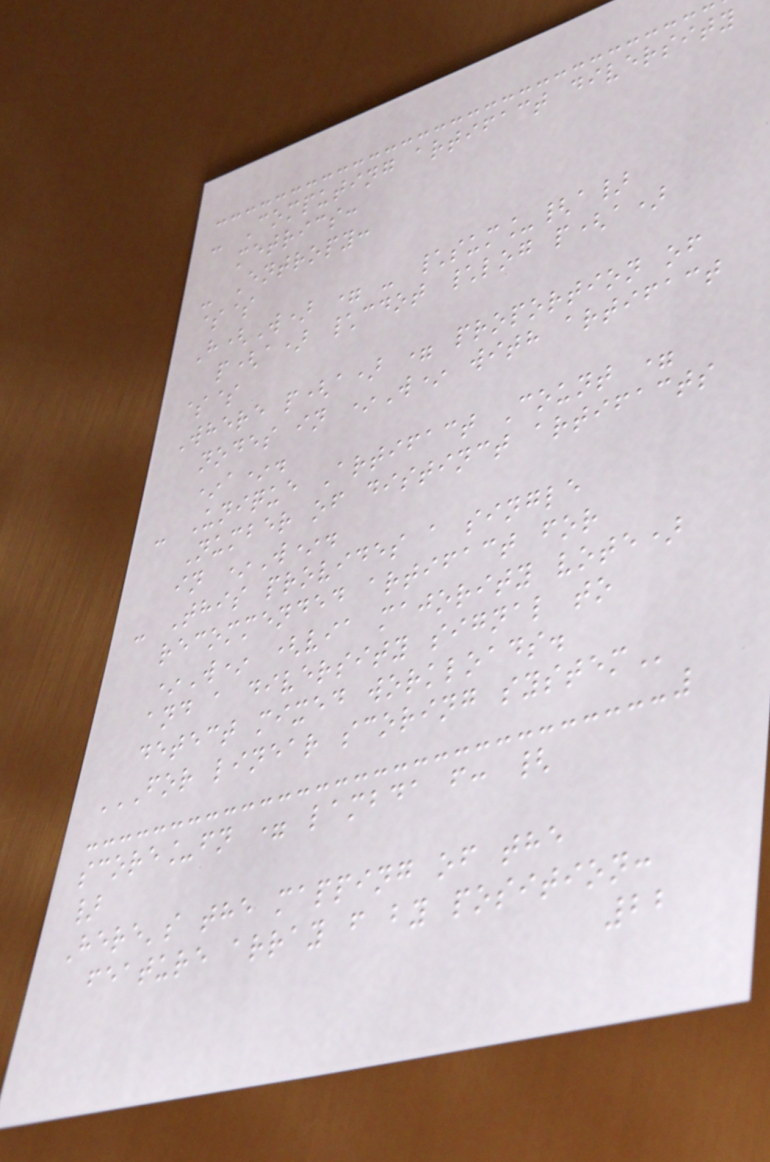- Computing artifact diversity
metrics:
- Entropy:
$$
H(W) = - \sum_{a}
p(a) \cdot \log p(a)
$$
Where p(a) = proportion of
nodes in *W* with artifact
*a*.
- Unique Artifact Count =
Number of distinct artifacts
in *W*.
- This provides a single
recommended artifact for
*W* (via majority vote)
and a diversity signal to
detect mixed workloads.
FOR LINEAR SCORING SYSTEM
score_fn = lambda f: {
}
Here's the mapping of the
feature array f by position:
22
